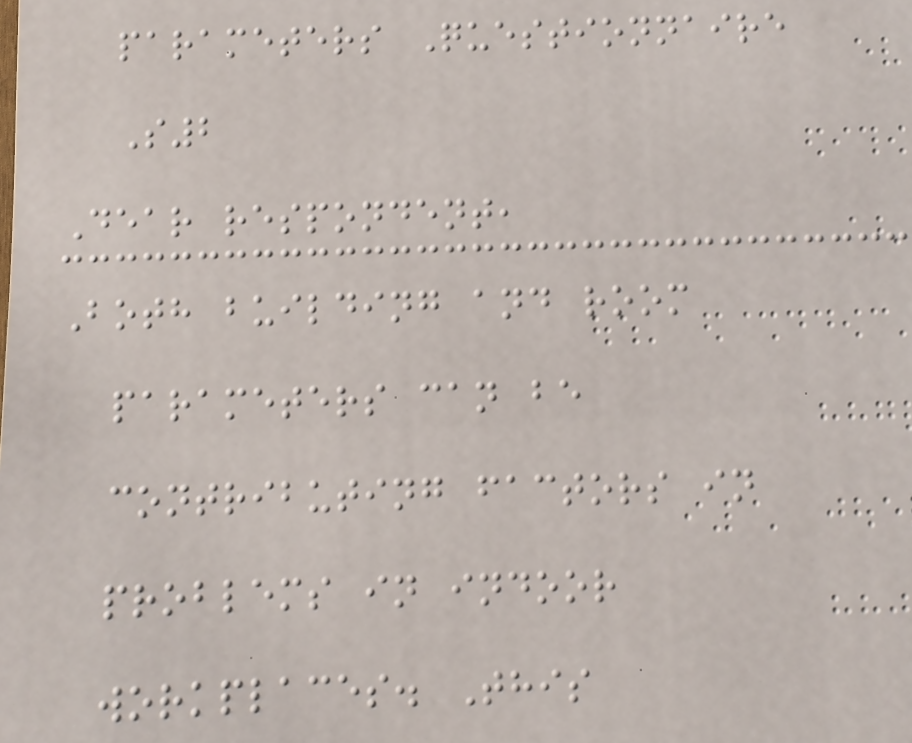parameters Questionnaire
S2
Dear respondent,
Both building and room
parameters can be
contributing factors in
problems in indoor
workplaces. This
